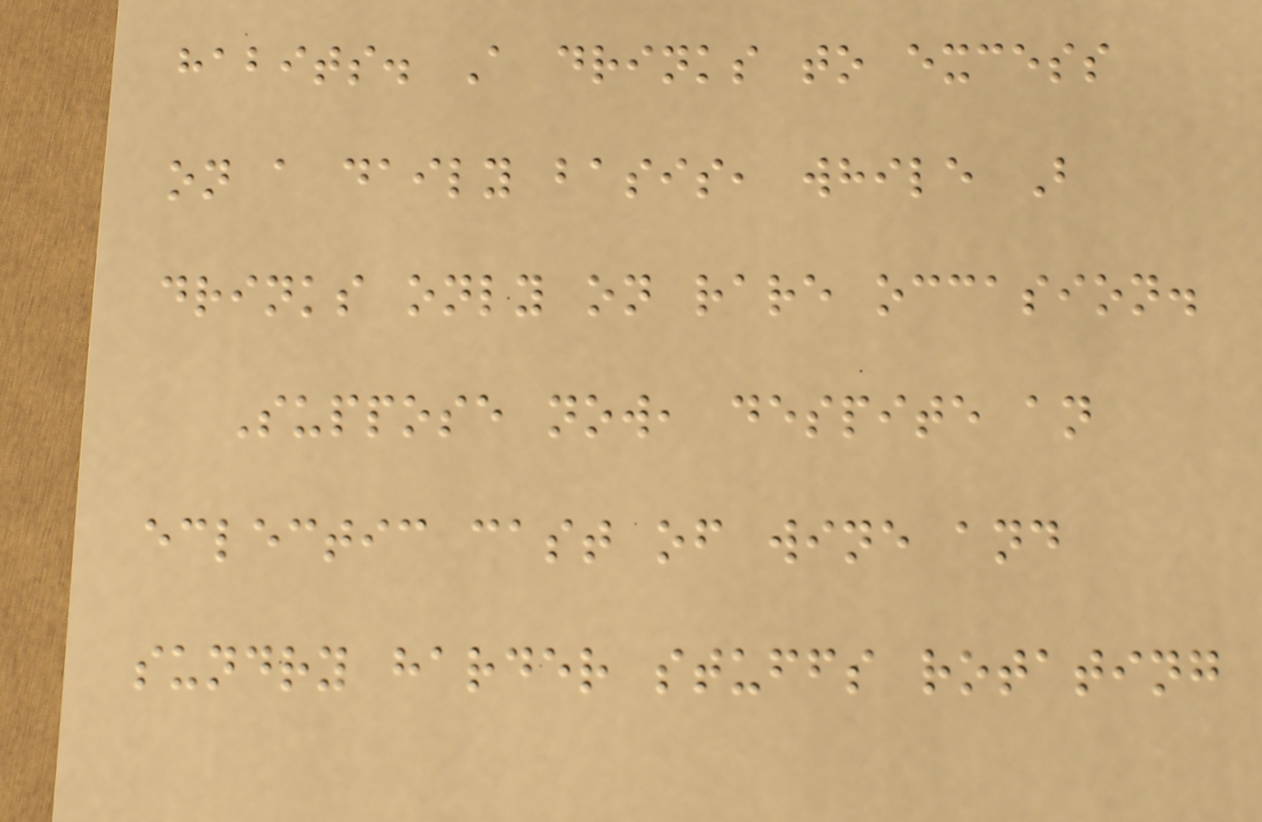habits. A drinks to excess
on a daily basis, while B
drinks only on rare occasion.
Suppose now, despite an
eclectic cast of wine and
sundry harder stuffs rotating
